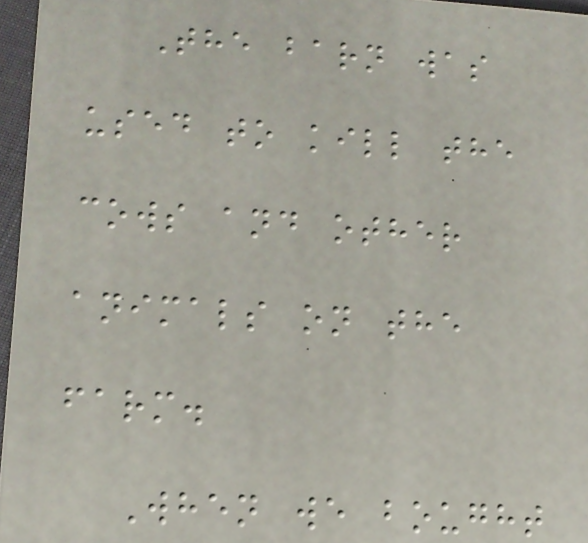The barn was
used to kill the
cows and other
animals on the
farm.
When we bought
